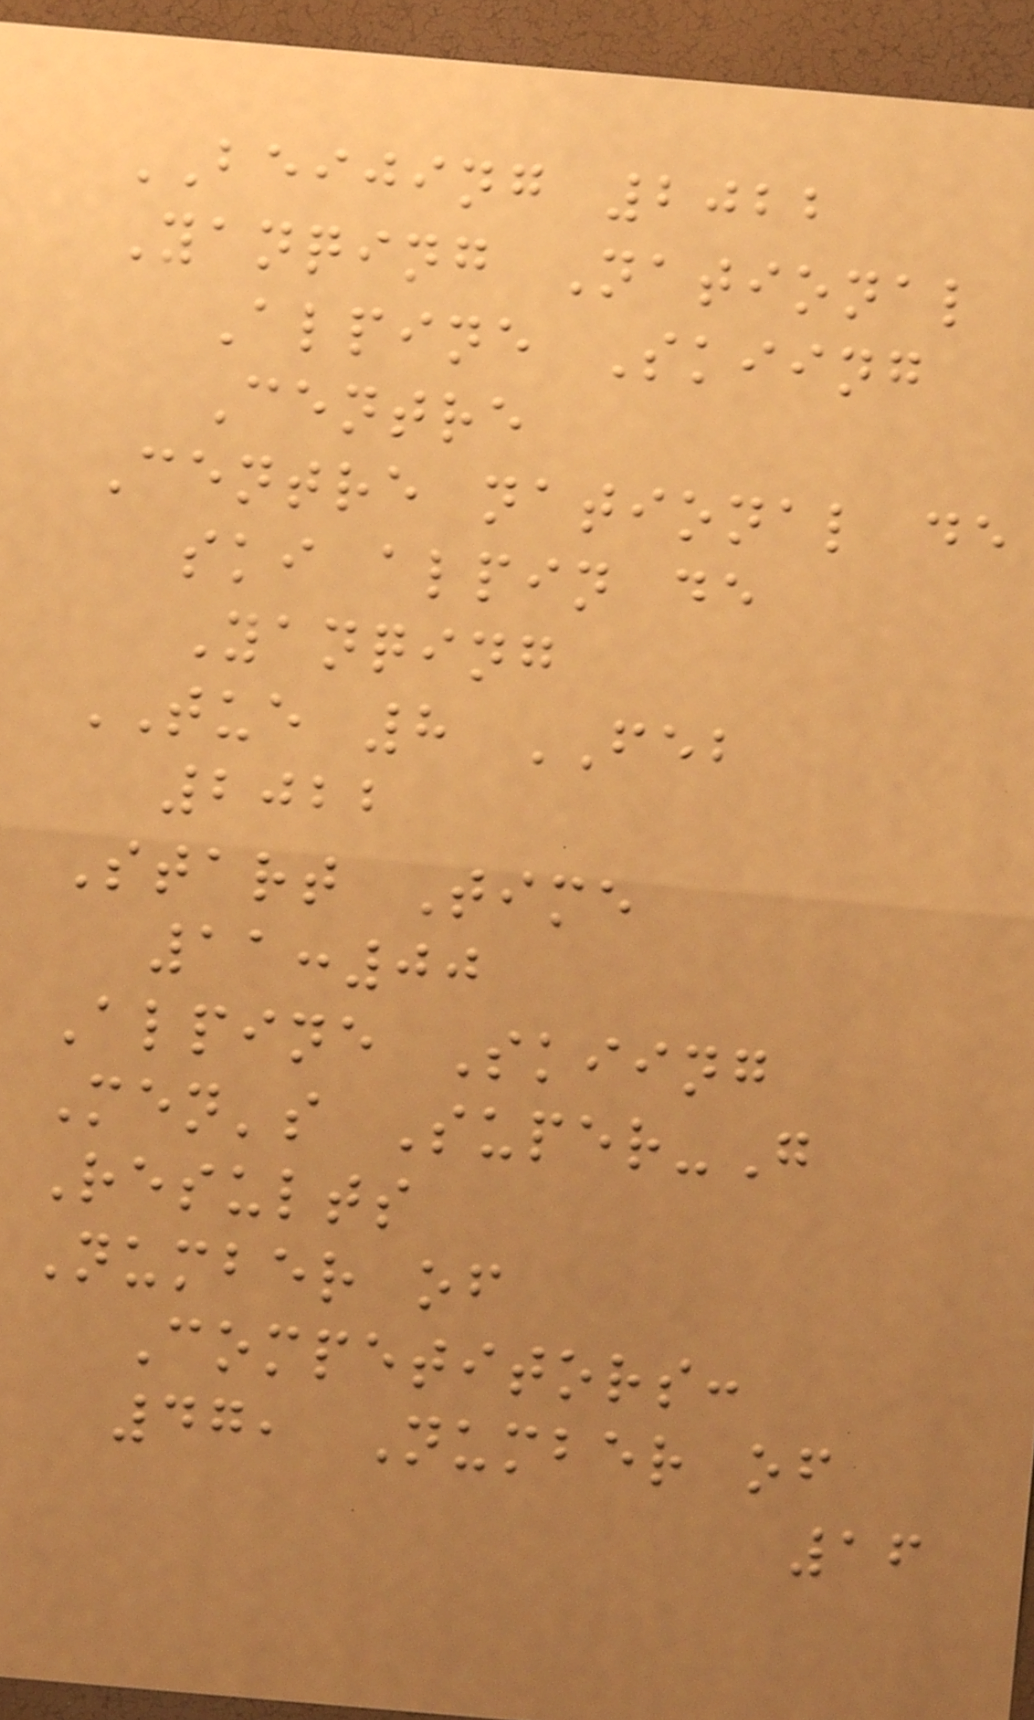BEIJING 2022
Yanqing National
Alpine Skiing
Centre
Centre national de
ski alpin de
Yanqing
TUE 8 FEB
2022
Start Time
11:00
Alpine Skiing
Men's Super-G
Results
Number of
Competitors:
47, Number of
16
